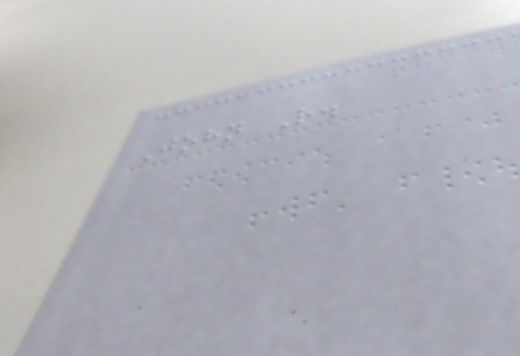John R.
